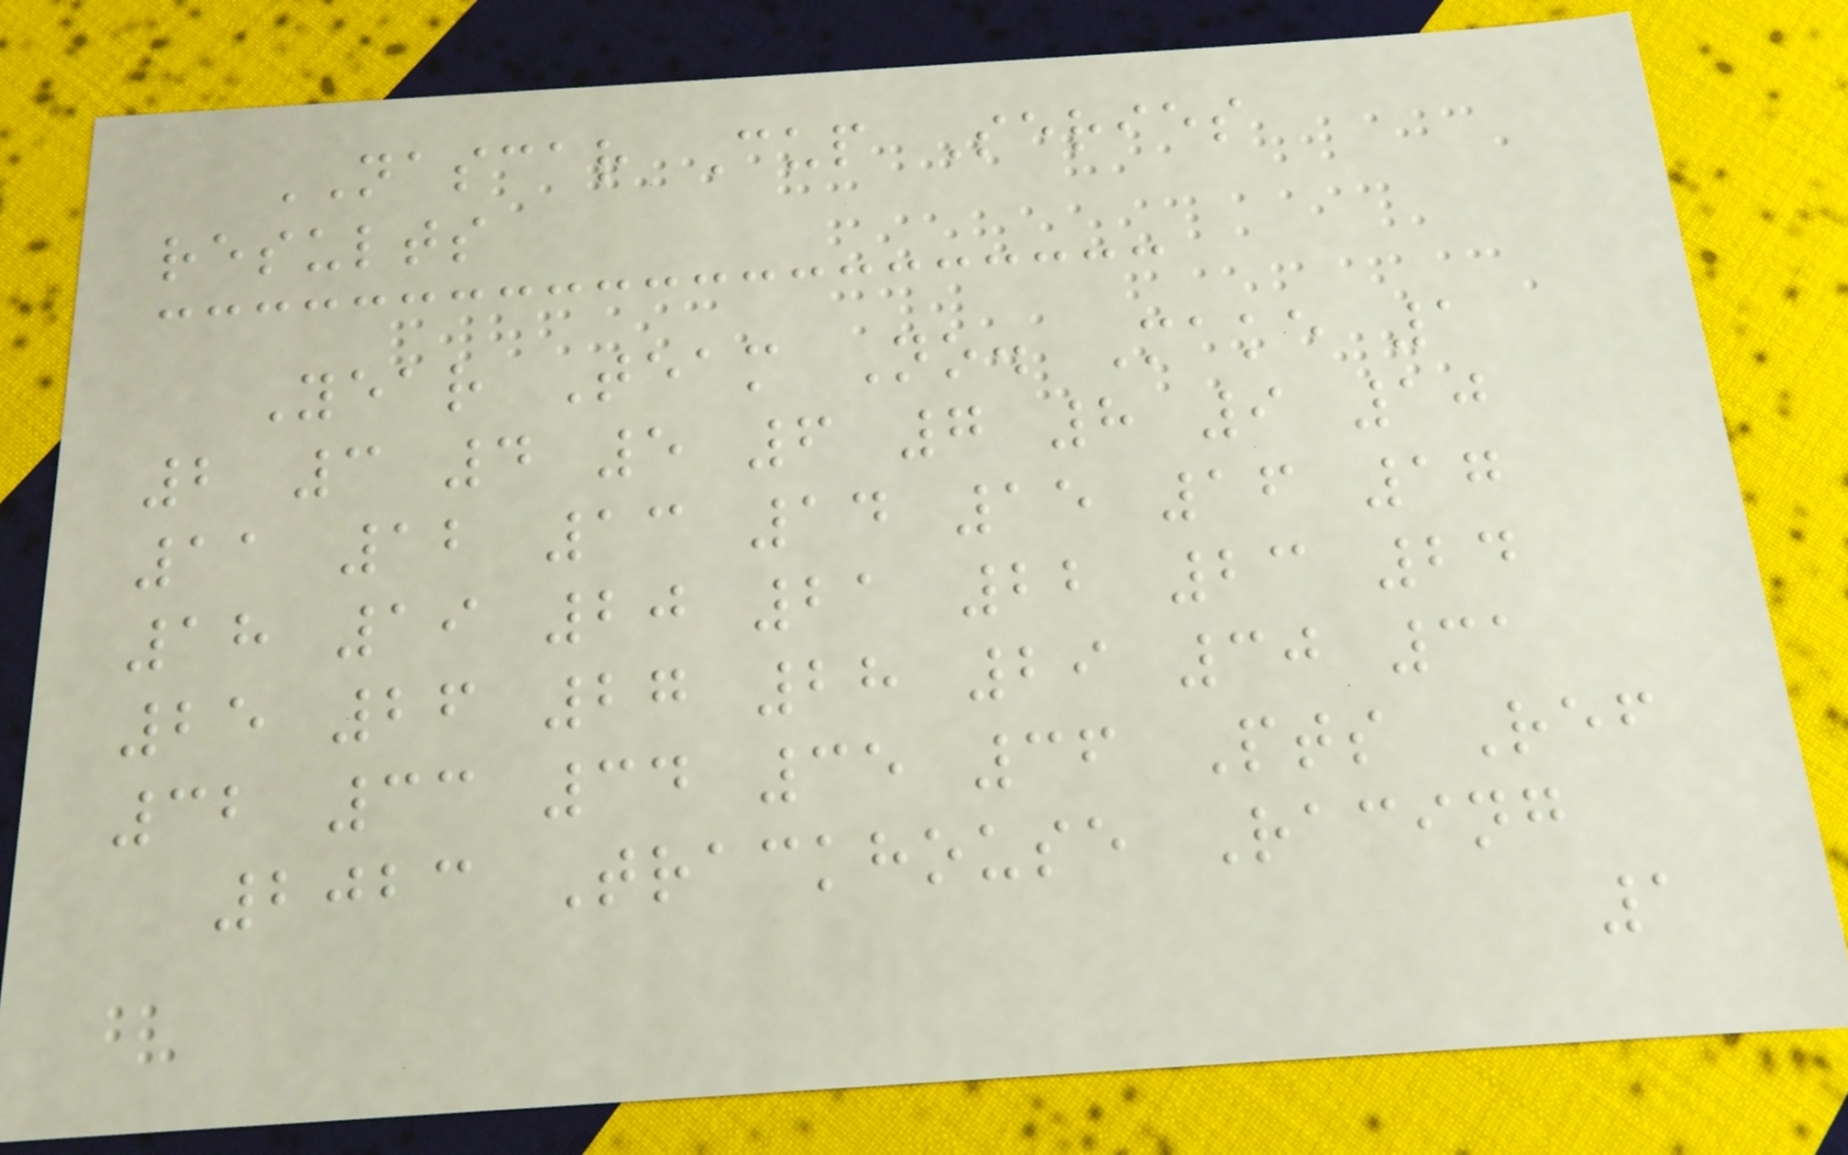NASCAR Cup Series
results
Year Team No. Make 1
2 3 4 5 6 7 8 9 10
11 12 13 14 15 16 17
18 19 20 21 22 23 24
25 26 27 28 29 30 31
32 33 34 35 36 Pts Ref
2023 Trackhouse Racing
1
